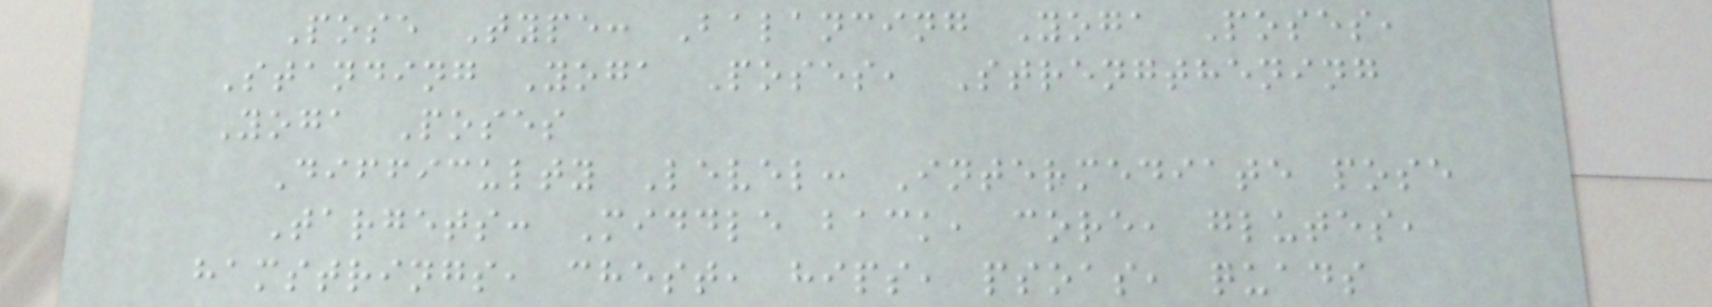Pose Type: Balancing Yoga Poses,
Standing Yoga Poses, Strengthening
Yoga Poses
Difficulty Level: Intermediate pose
Targets: Middle back, core, glutes,
hamstrings, chest, hips, psoas, quads
